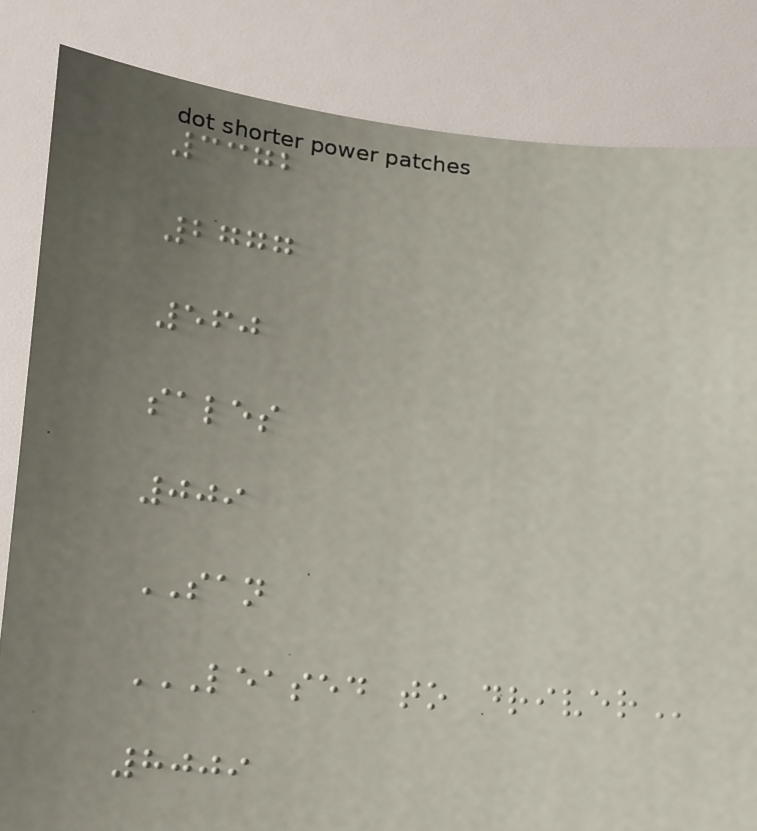3372
2777
560
sales
009
SAN
LEASED TO DRIVER
8009
